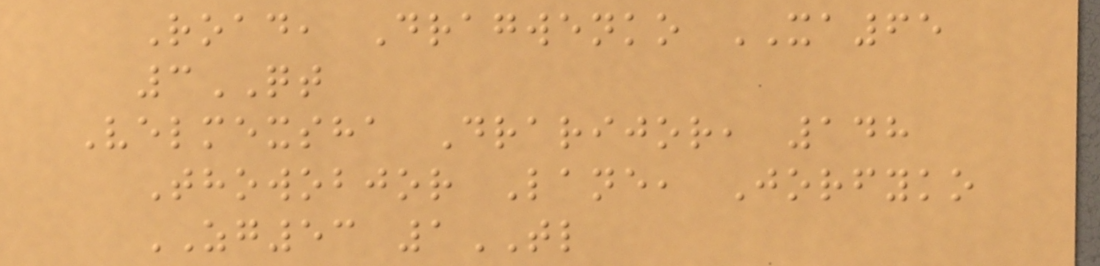Road, Dragwenko XA65
3QT
Velmexsha Drarijor, 148
Thowobjor Lane, Jorfyko
ZG53 1TL
